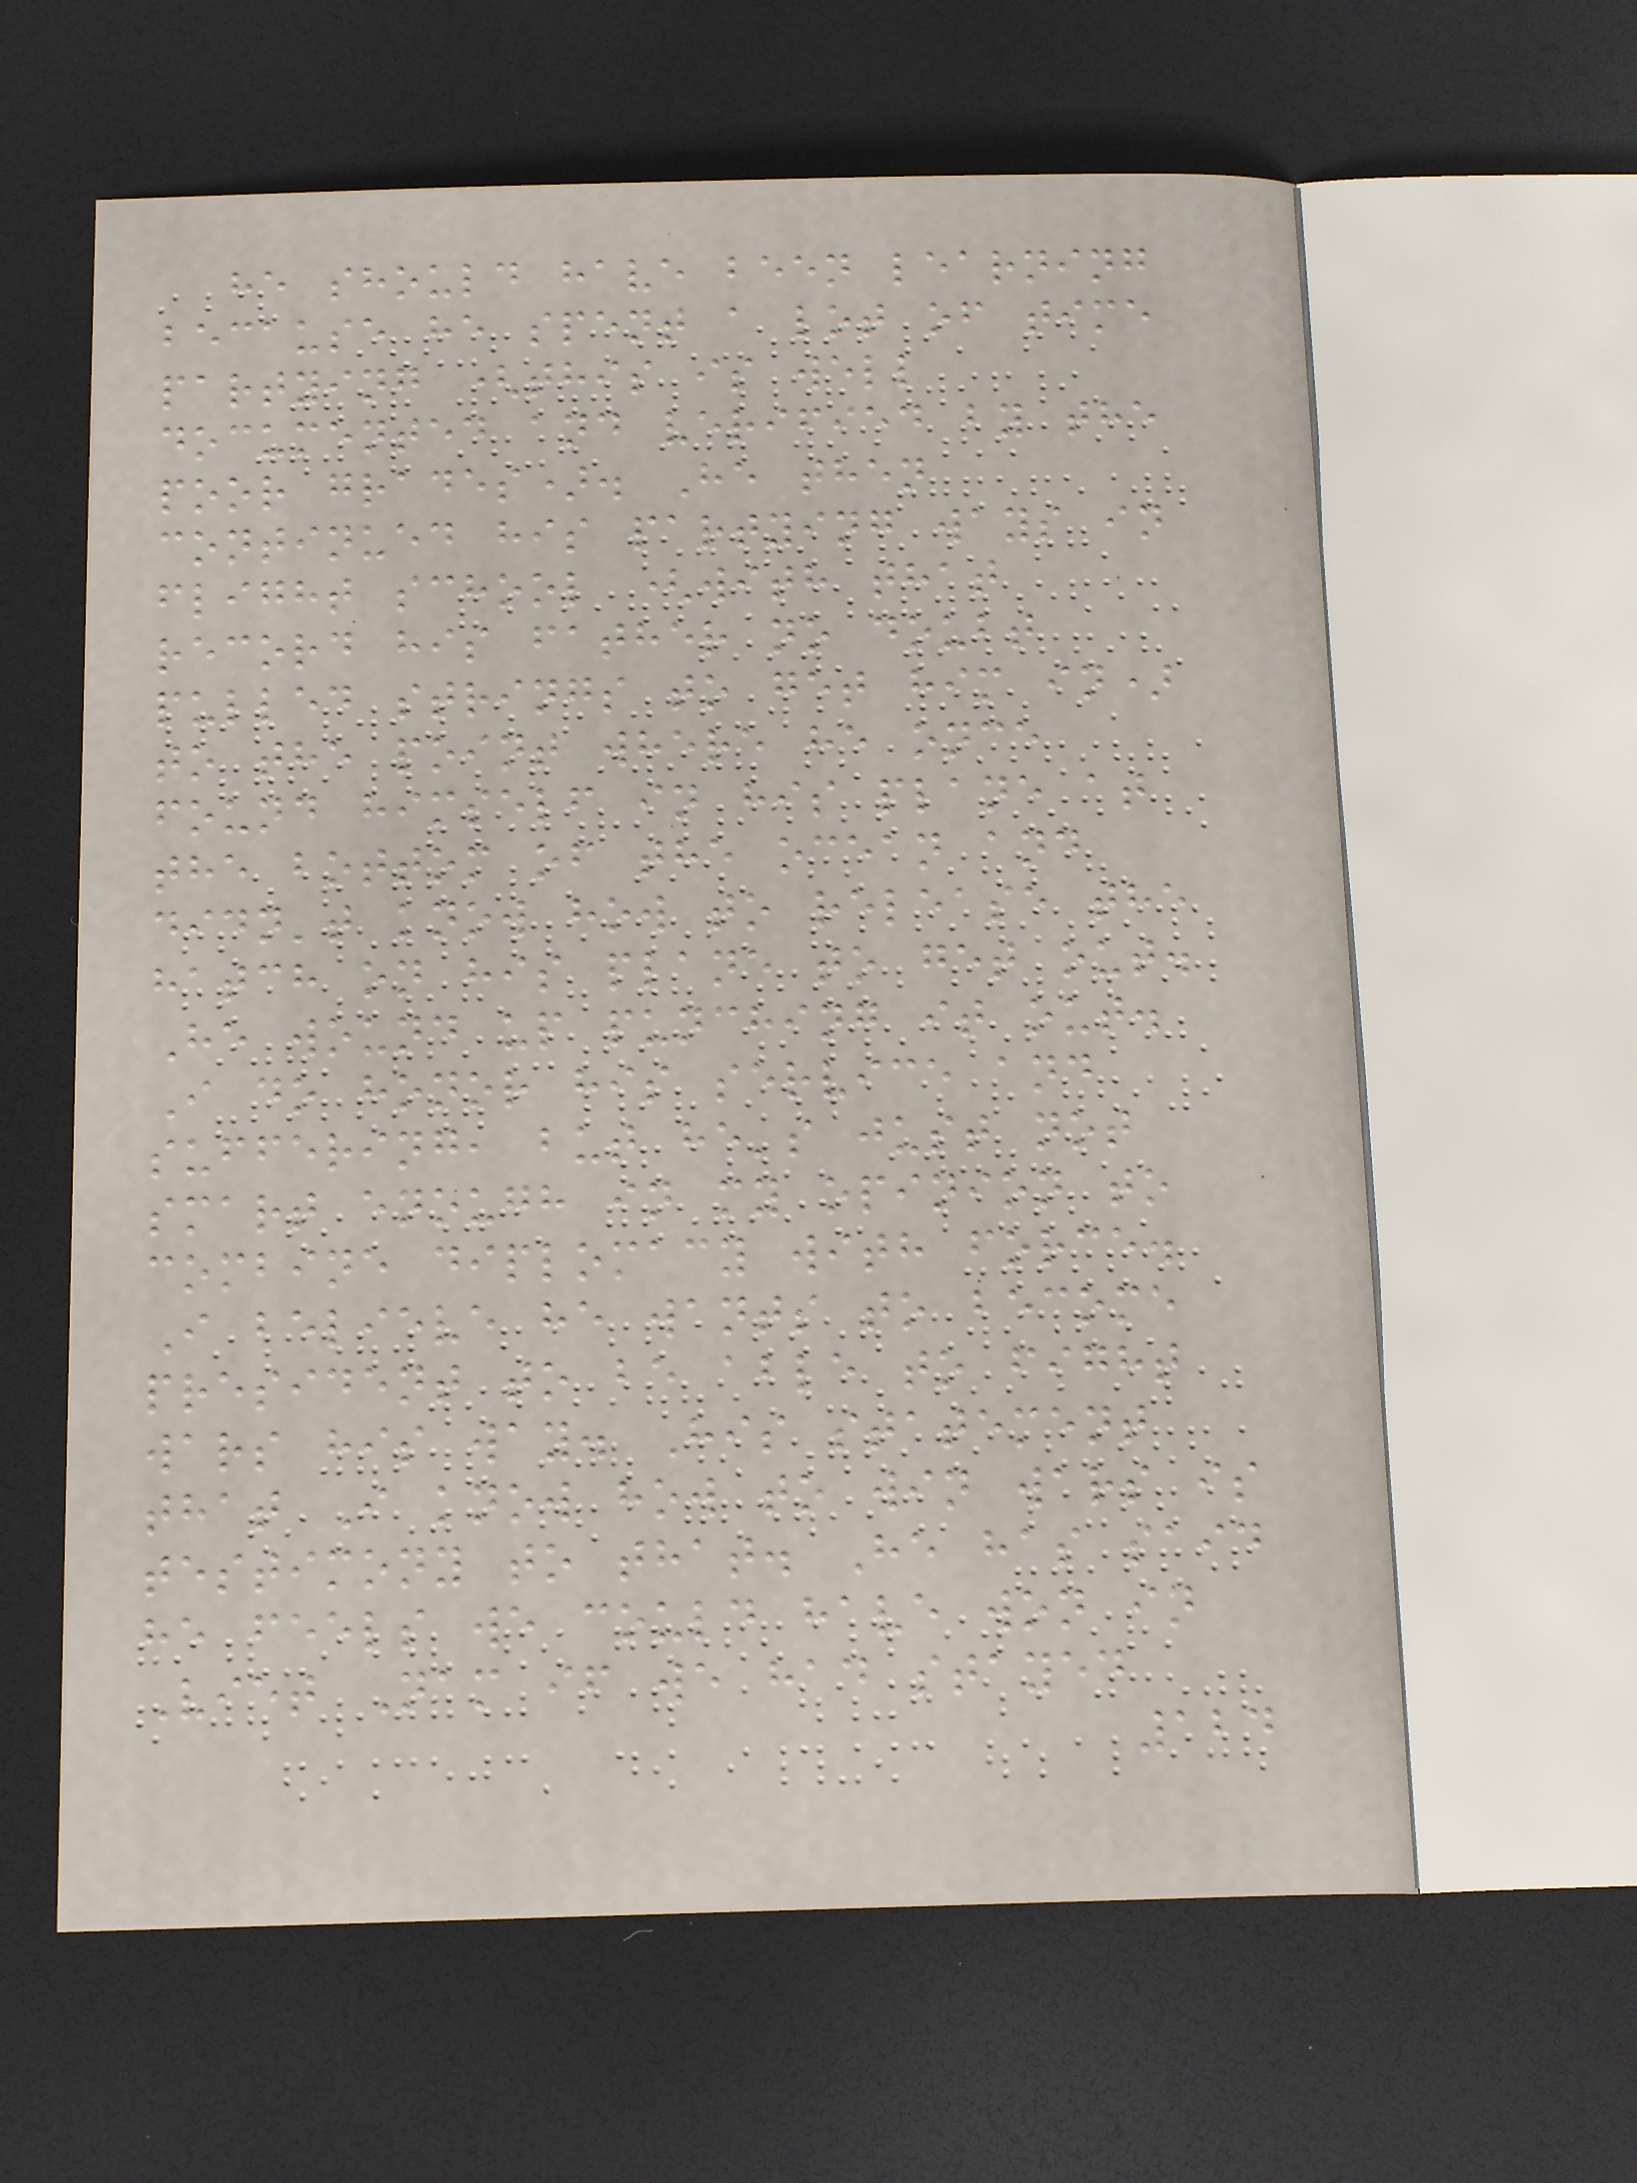he should have been learning
because he spent a lot of time
partying (this is well
documented and verified by the
poor grades). He then
continued his partying ways in
flight school (with that
record his father no doubt
pulled strings to get him in)
to the point where he once
found himself in his plane at
the bottom of the ocean and
didn't know how to release the
hatch on his plane to get out.
He wound up punching it out.
I do honor his service and
suffering, but he's just not
smart enough in my opinion to
combine diplomacy with force.
I believe he wants to become
president to be able to fight
wars his way. His statement
that I know how to win wars is
testimony to that. He has said
he feels we could have won in
Viet Nam if we had stayed
124
